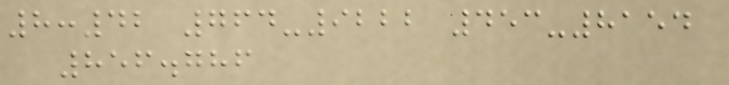8:42 764-9222 453-8154
856.786
